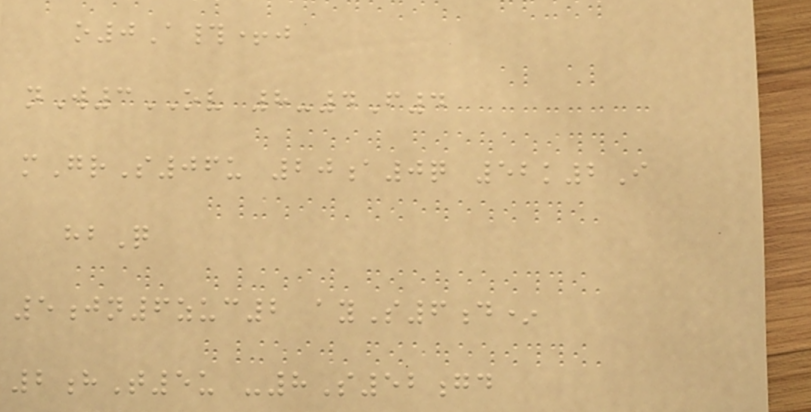o0A#+j
nW3OV 8-4F4
mGrS06u 20a0q 52k2I
hbQ
5jn6zuc2 ayS6d*
2hT5u -8S52gd
